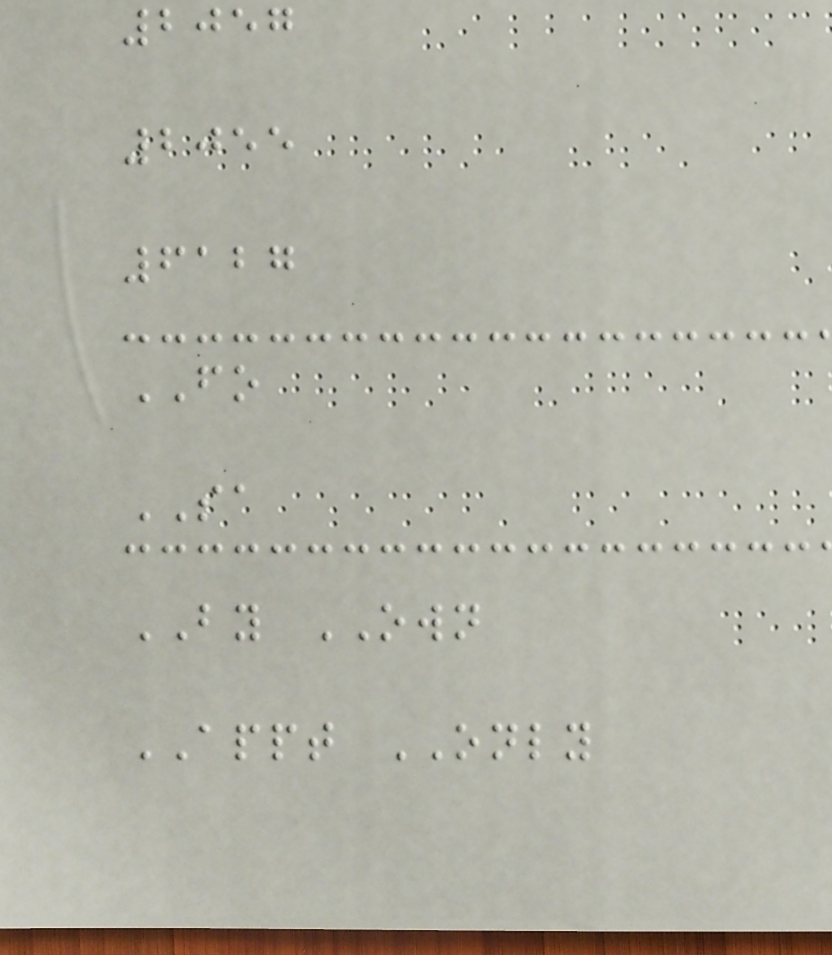2057
2055
6127
FO
SA
BY OWN
APPT ONLY
